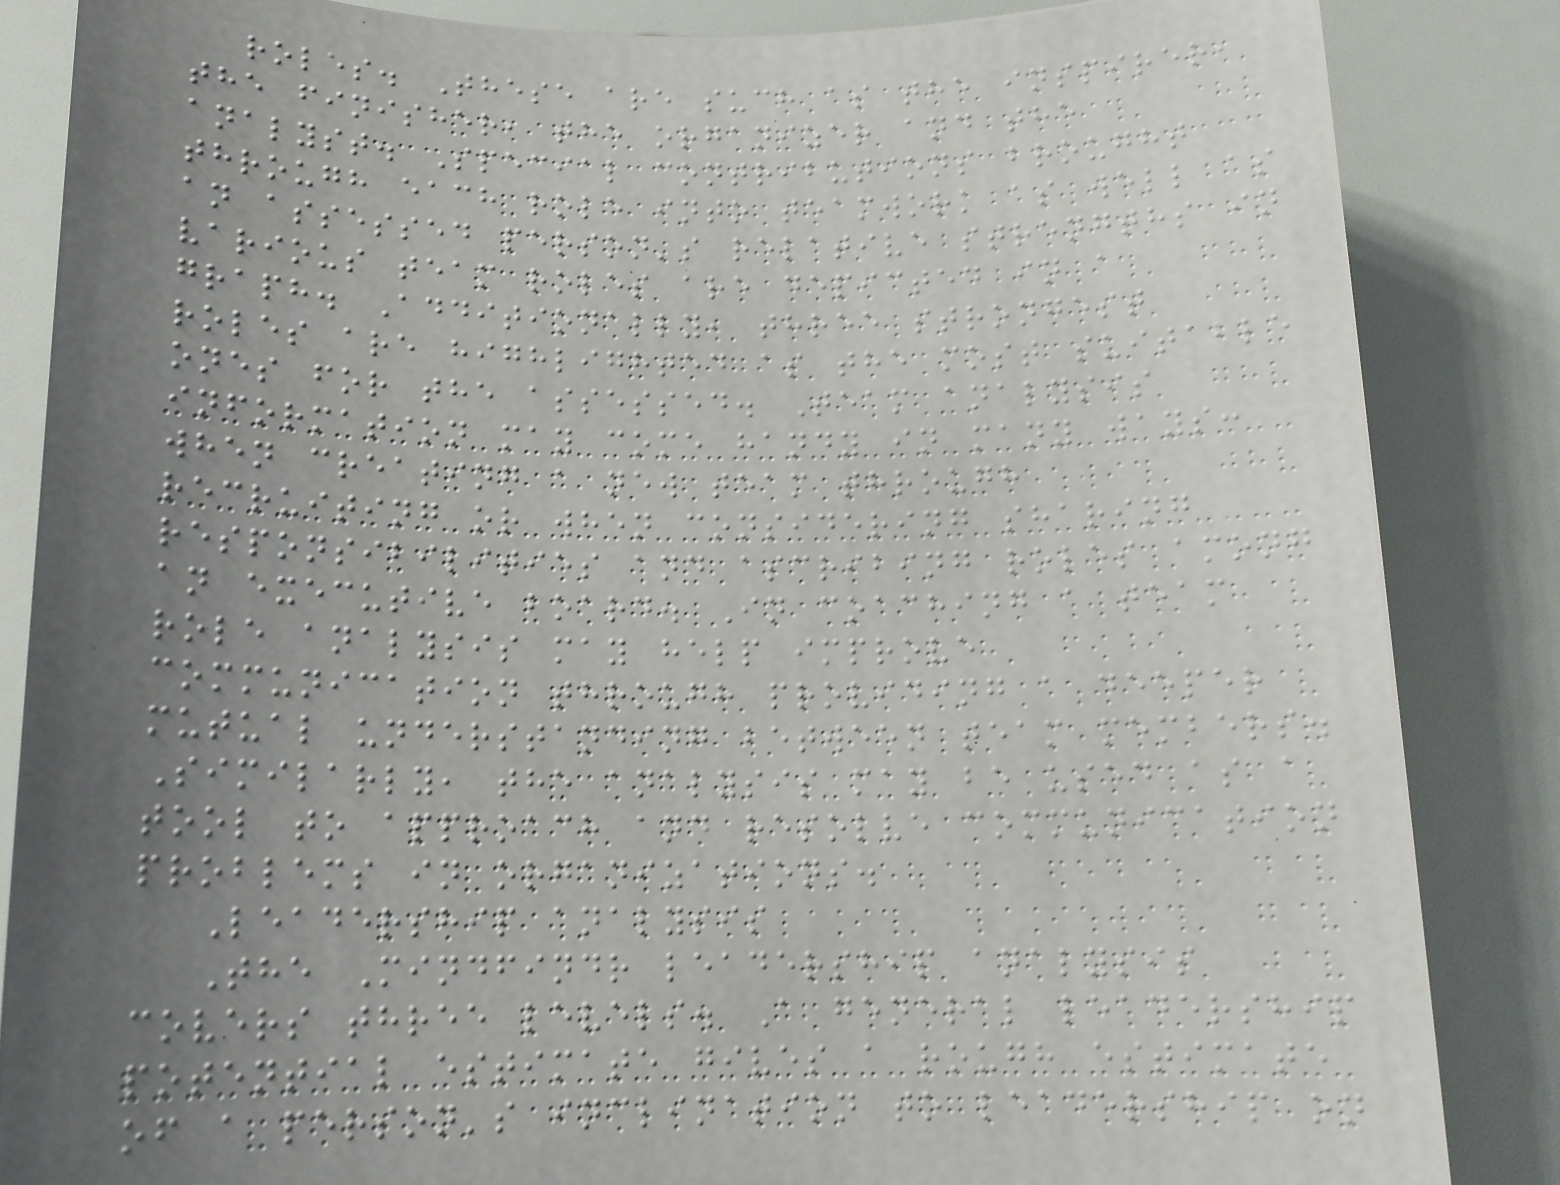roles. These are such as the inspirer,
the finisher, the organizer and the
analyst. Special contributions brought
through each role into teamwork as well as
an assessed person's relative strengths in
various team roles are depicted in a
graph. Additionally, three strongest
roles are highlighted as the most suitable
ones for the assessed. Team analysis
information may come handy in many ways:
when creating a new team through
recruiting or when considering sharing
responsibilities and ascribing roles among
an executive board. In coaching a team
role analysis may help improve
communication through providing a deeper
mutual understanding between team members.
Similarly, the analysis may be used as a
tool to approach and resolve communication
problems in organizations.
Leadership analysis
The Mindfindr leadership analysis
covers three levels. A general leadership
potential estimate gives a rough estimate
of a person's inclination to leadership on
